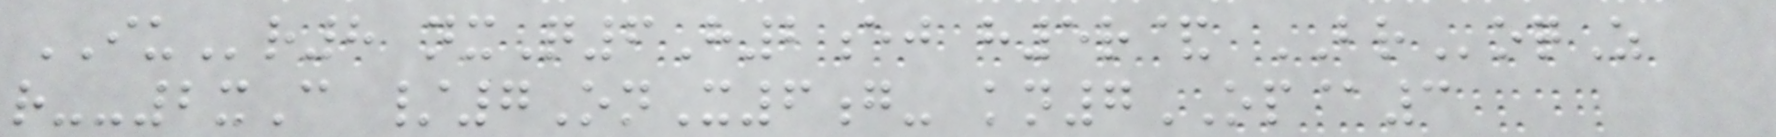IUr8 nxQ6H2ej h5r& BRoqZ
r--2xC /7OnX6g- kn7OP@3
